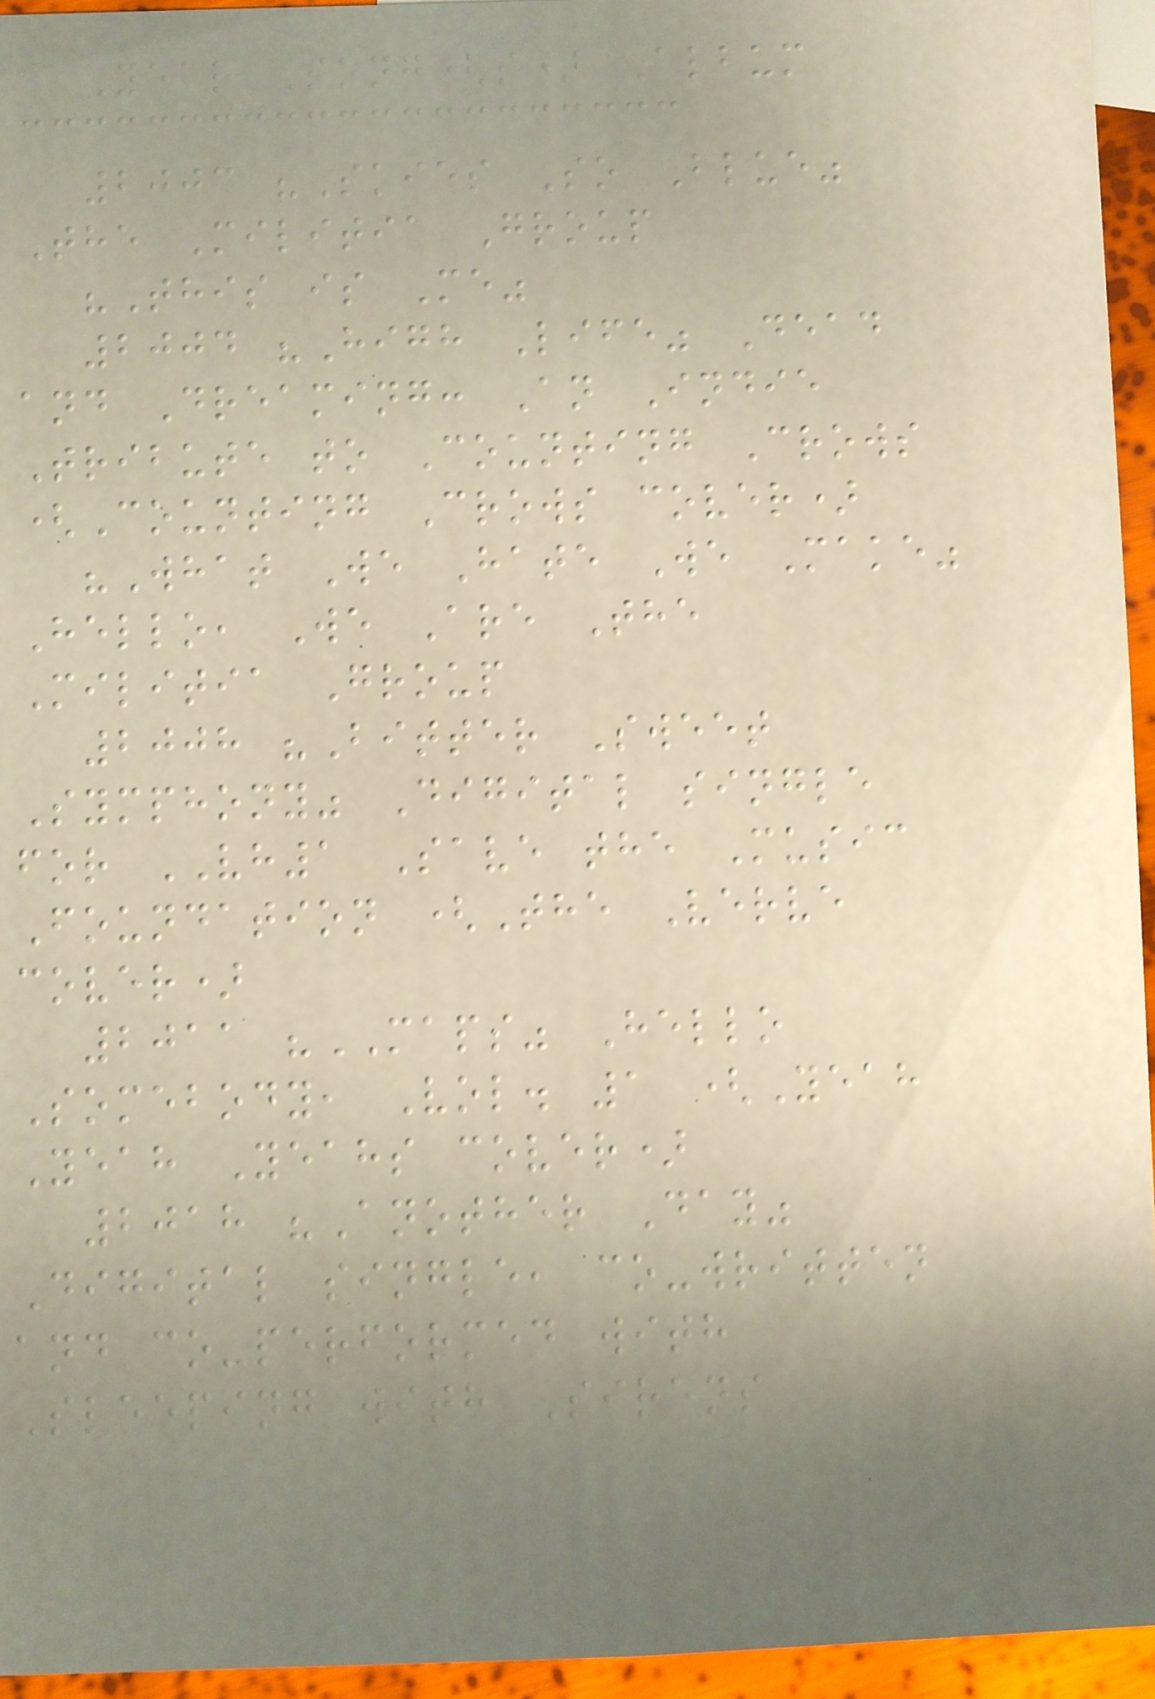Year Song(s) Album
2003 "Skies So Blue"
The Militia Group
"This is Me"
2004 "High Life" Dead
and Dreaming: An Indie
Tribute to Counting Crows
(Counting Crows cover)
"What We Hate We Make"
Hello, We Are The
Militia Group
2008 "Bitter Sweet
Symphony" Digital single
for VH1 Save the Music
Foundation (The Verve
cover)
2011 "MAPS" Hello
Somebody, Vol. 1 (Yeah
Yeah Yeahs cover)
2018 "Another Day"
Digital single, co-written
and co-performed with
Sleeping with Sirens
